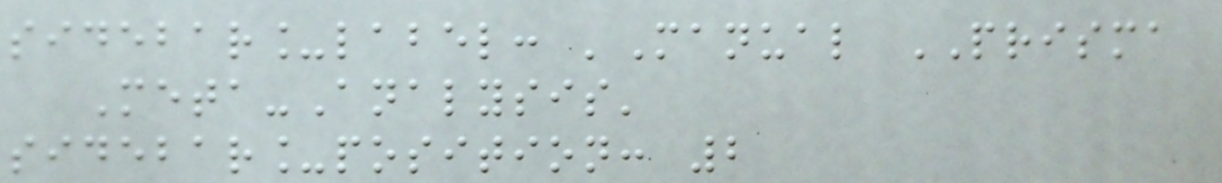sidebar_label: 'Manual PRISMA
Meta-Analysis'
sidebar_position: 2
